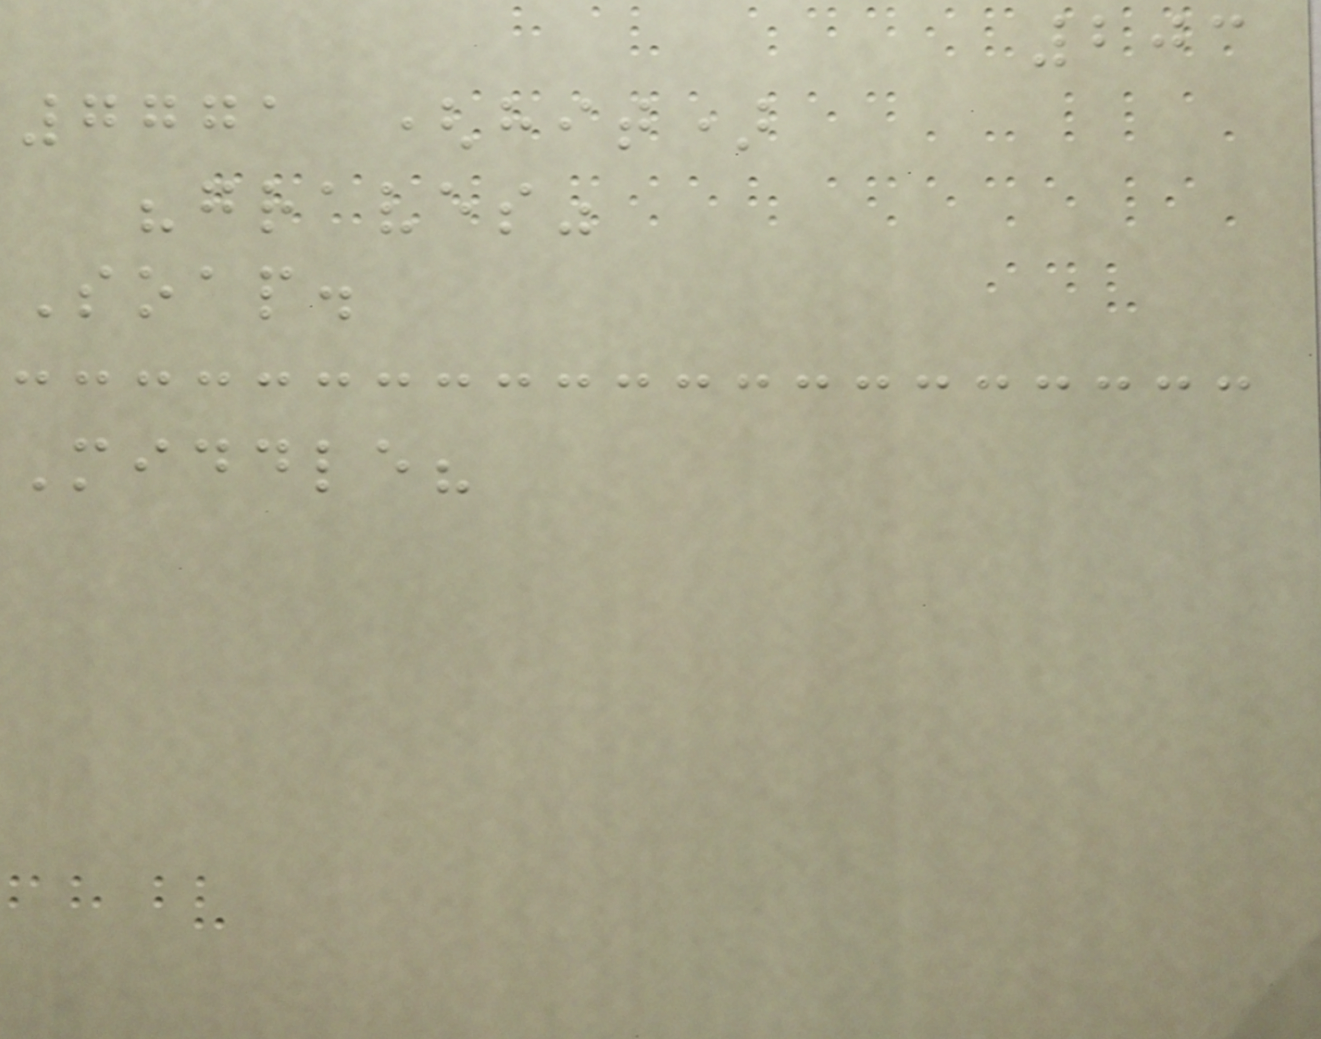203
7771 (hit)
"graves"
Soap.
Middle?
